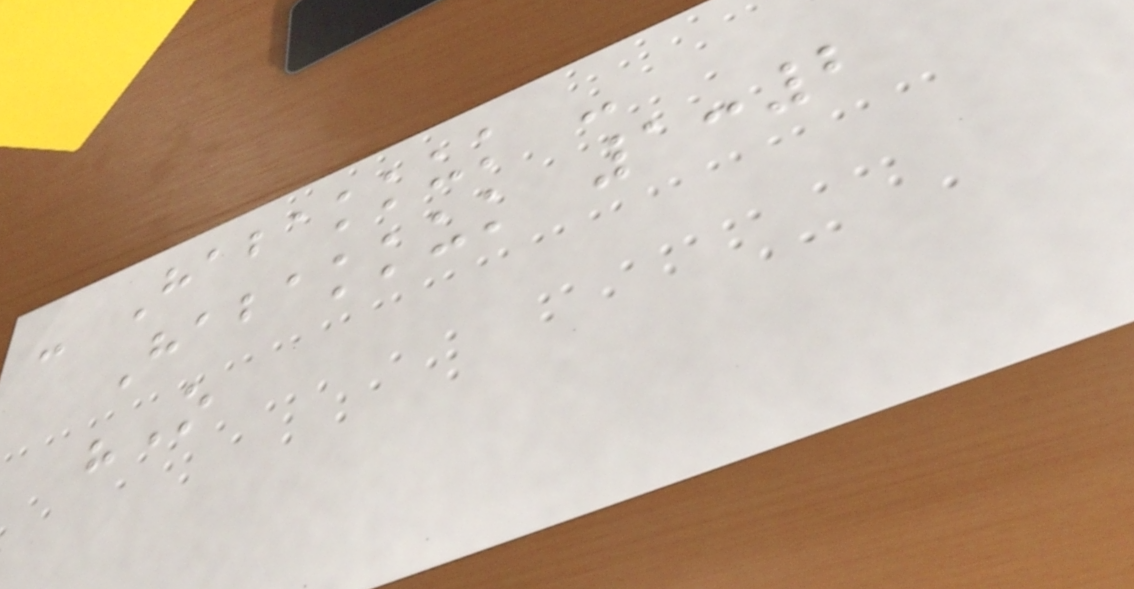- Habakkuk -
Habakkuk 1:2
"O
